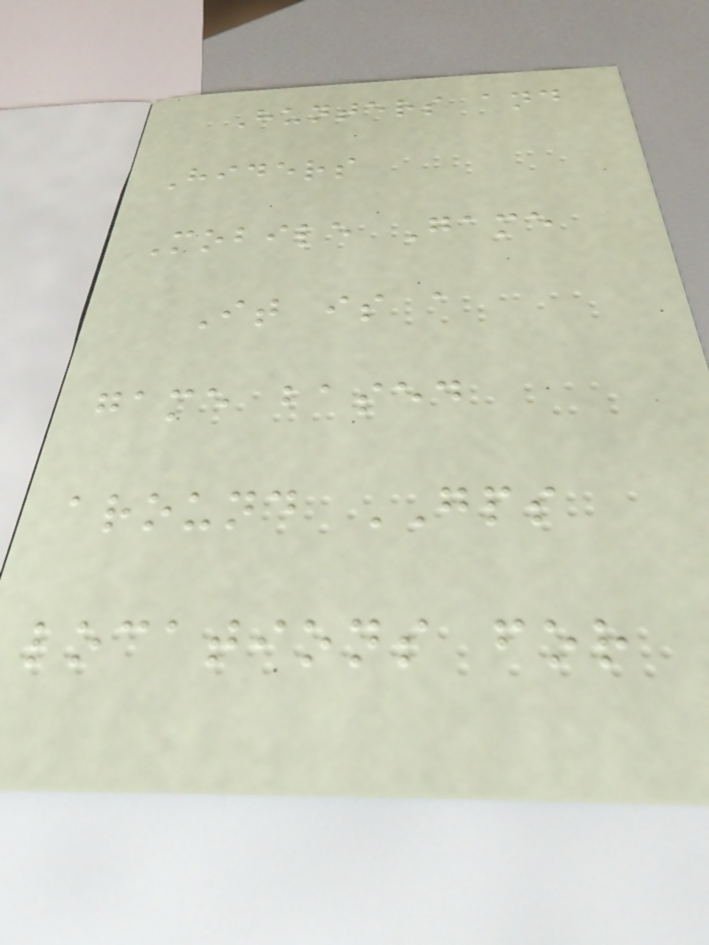Hunters and
Hiders
Mobile Game
It is a
game based
around GPS
locations for
